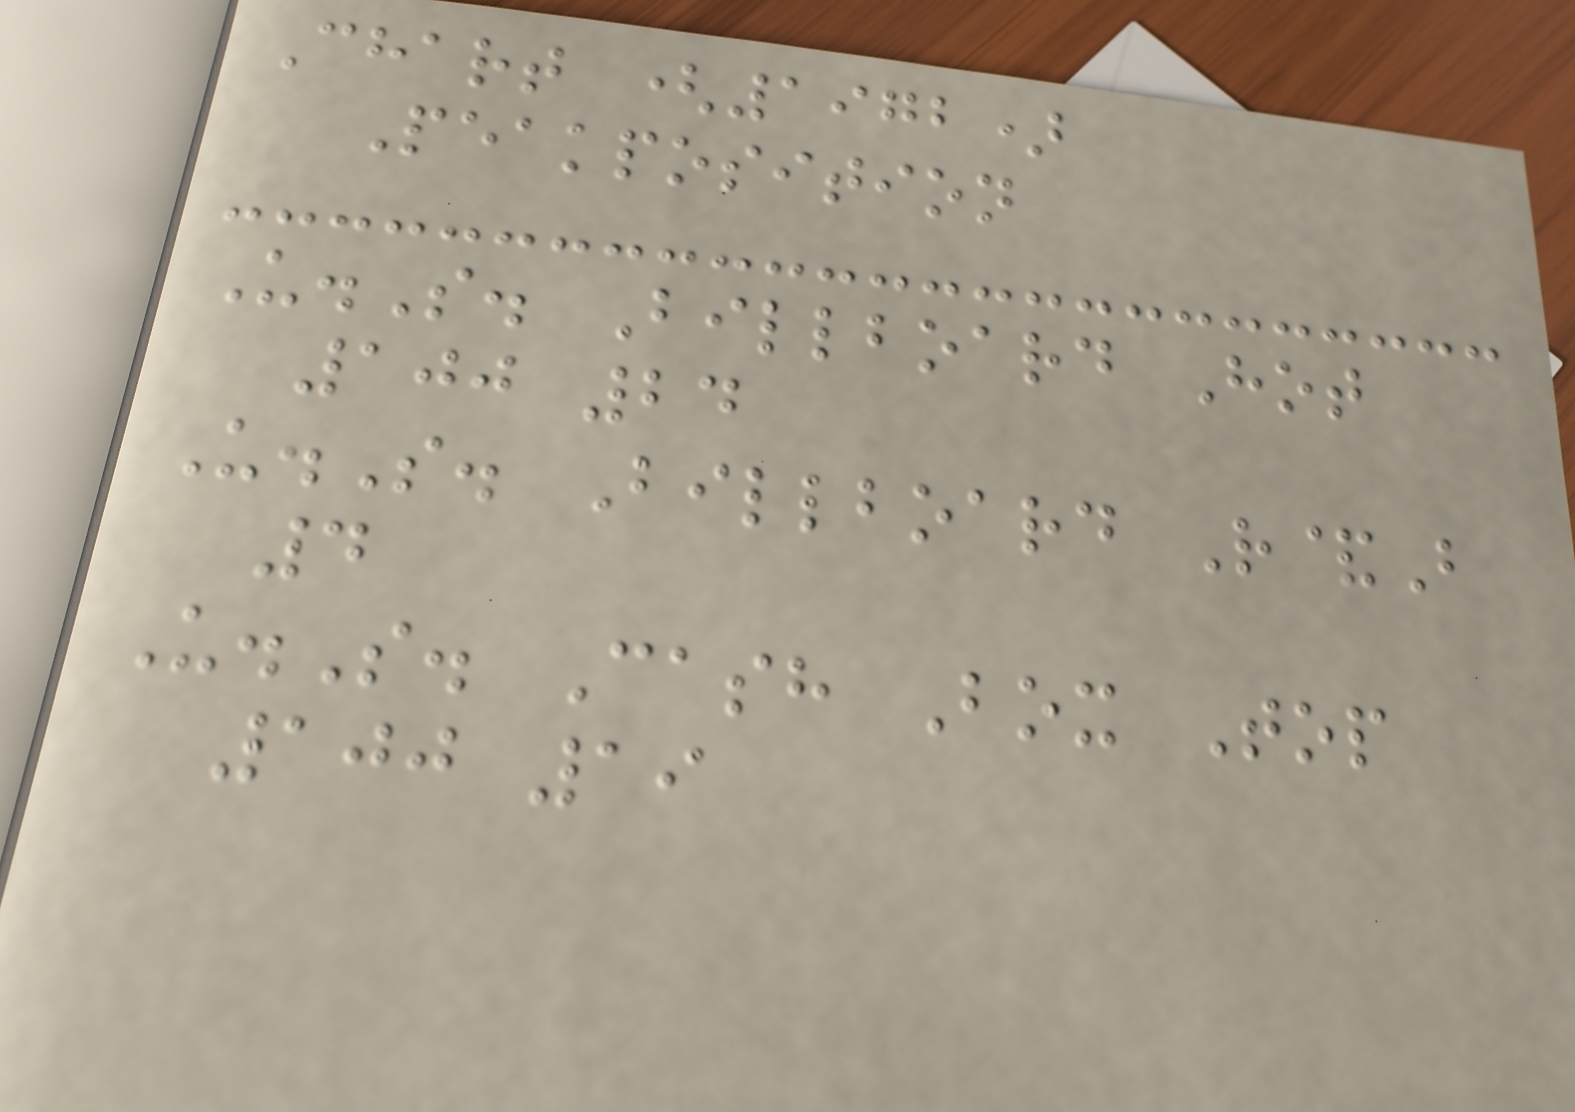Chart (1972)
Peakposition
U.S. Billboard Hot
100 24
U.S. Billboard R&B
4
U.S. Cash Box Top
100 19
